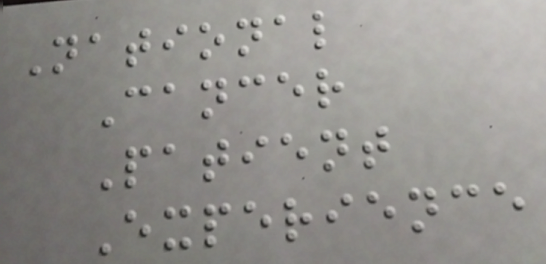National
Cancer
Patient
Experience
